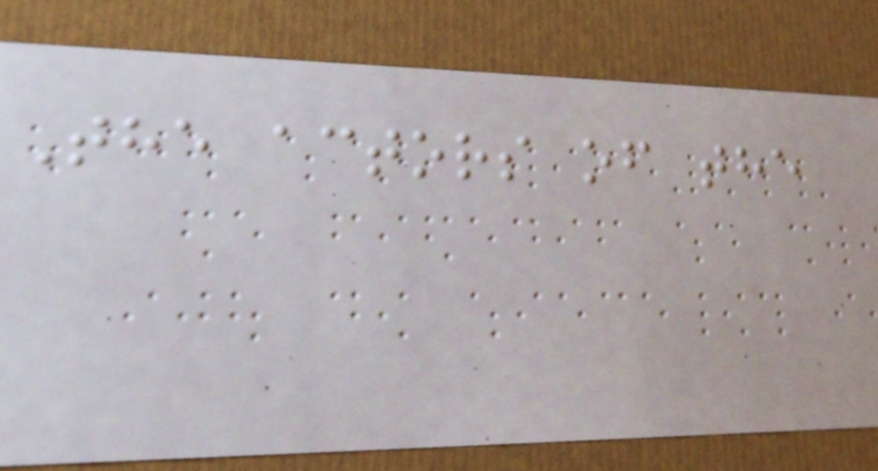The actors of the
